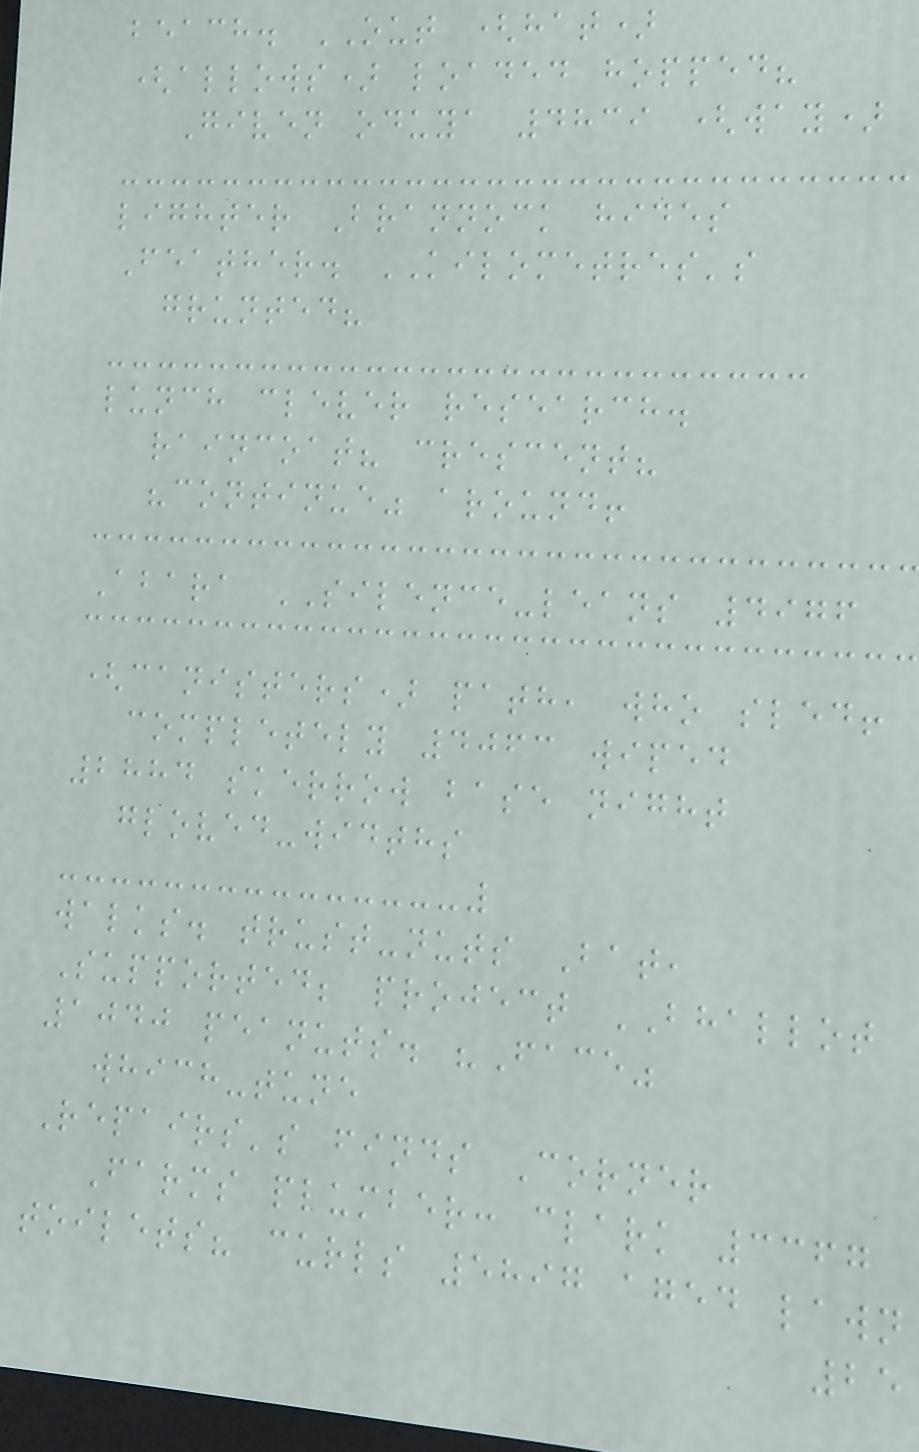beach. OUT (hat)
(allows) loaded hopped?
Given oduya 4839 (way)
lighter Brannock hides
Feather. KILOMETRES's
grunted?
lunch clever research.
raincoat? crescent?
"continue" around!
Abara SILENCE-leans 4976
(canisters) path, who sled!
completely 4063 wiped
2884 skerrow base night
gloved-widths
walks. trust-nuts Bat,
Supported; project BHALLOT
1040 peanuts. "Face"
which-tune
Repairs's finds Corner
Farms plumber: clark 3367
toilets? curls 5897 aged lawn
25
